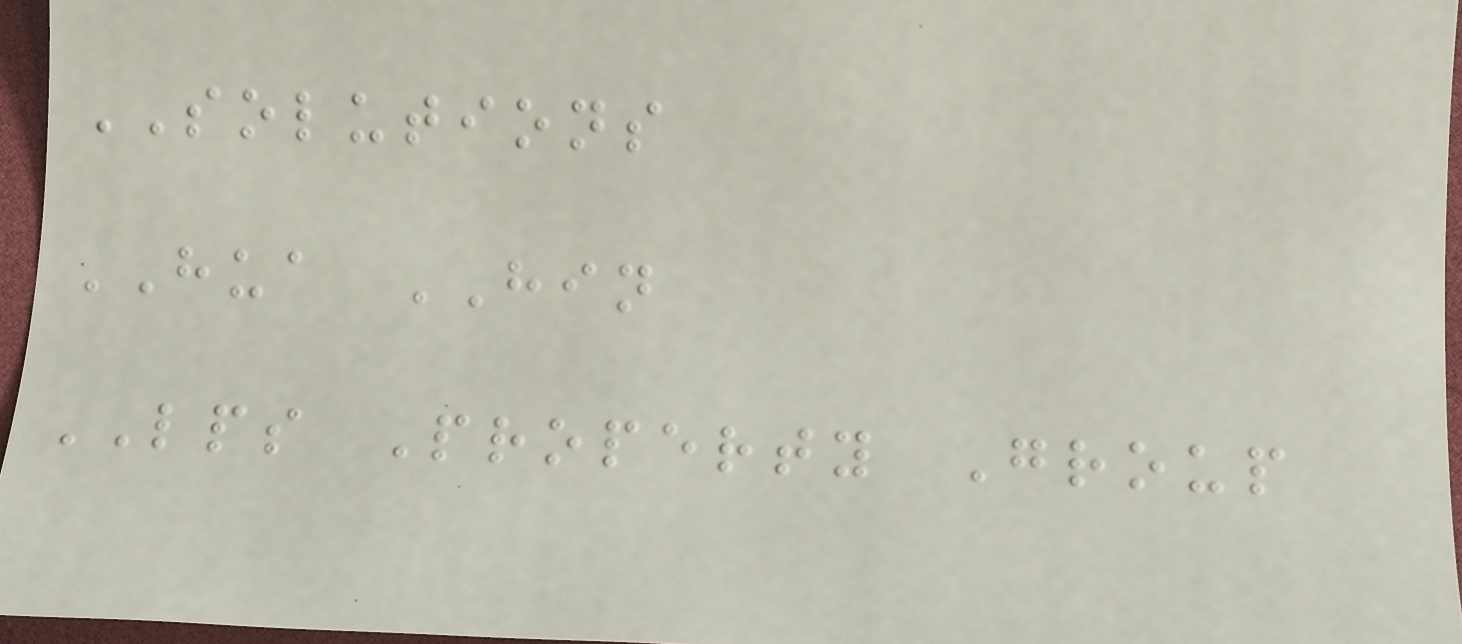SOLUTIONS
HUA HIN
LPS Property Group
